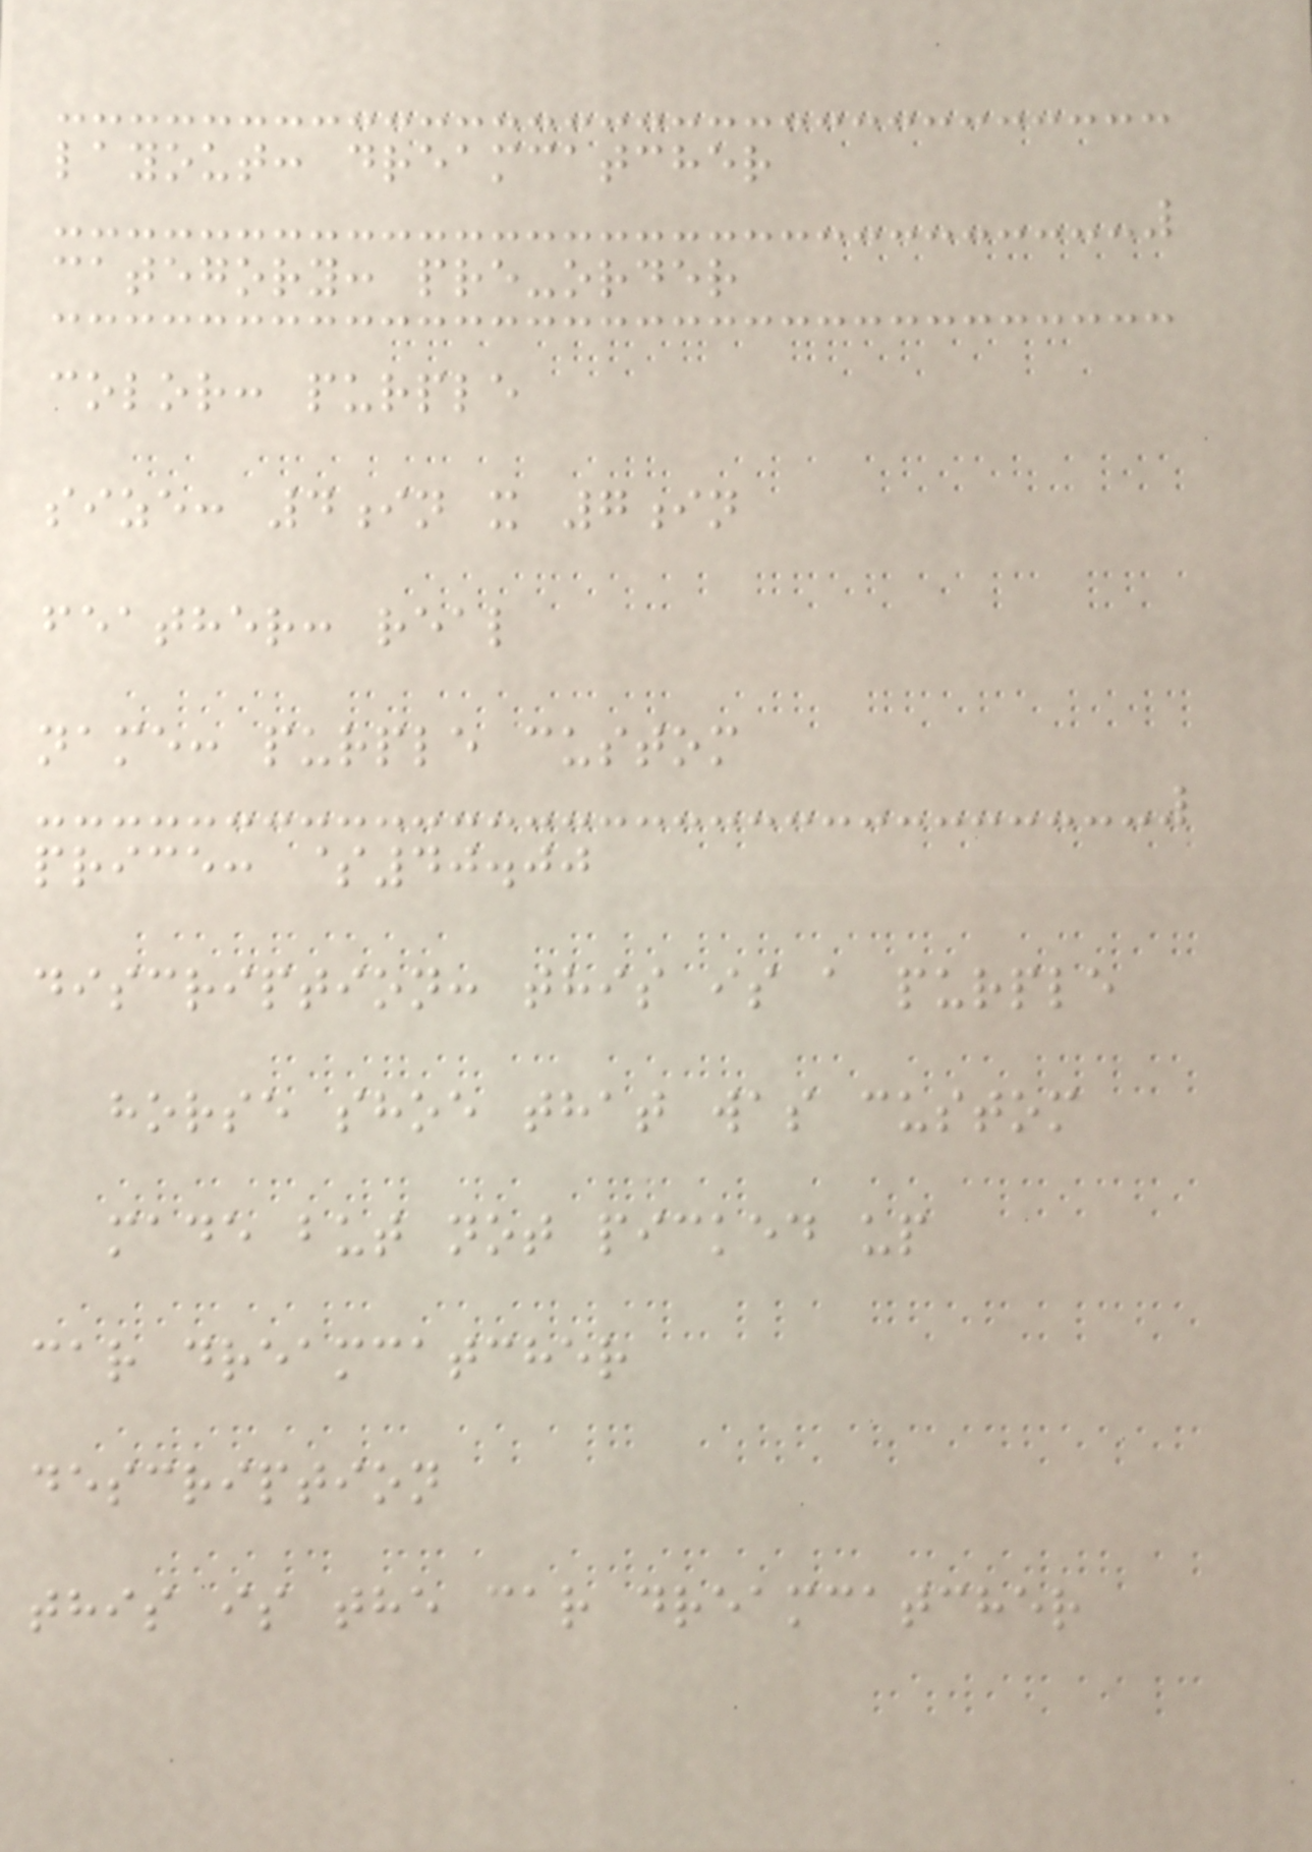layout: dreamcatcher
category: pre-order
color: purple
size: 4in x 7in
feather: real
name: purple custom
price: $40.00
discription: this is a purple
horse shoe that was custom
made but not picked up
car dreamcatcher
description
this is the car dreamcatcher
